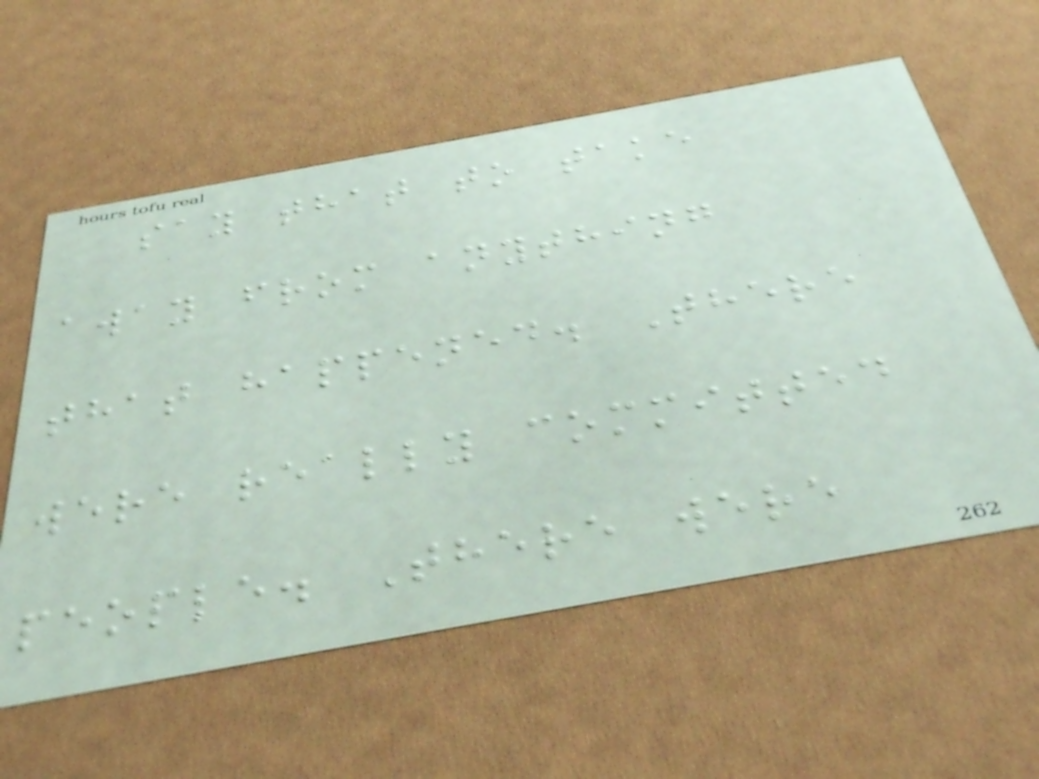say that to take
away from anything
that happened. There
were really committed
people. There were
